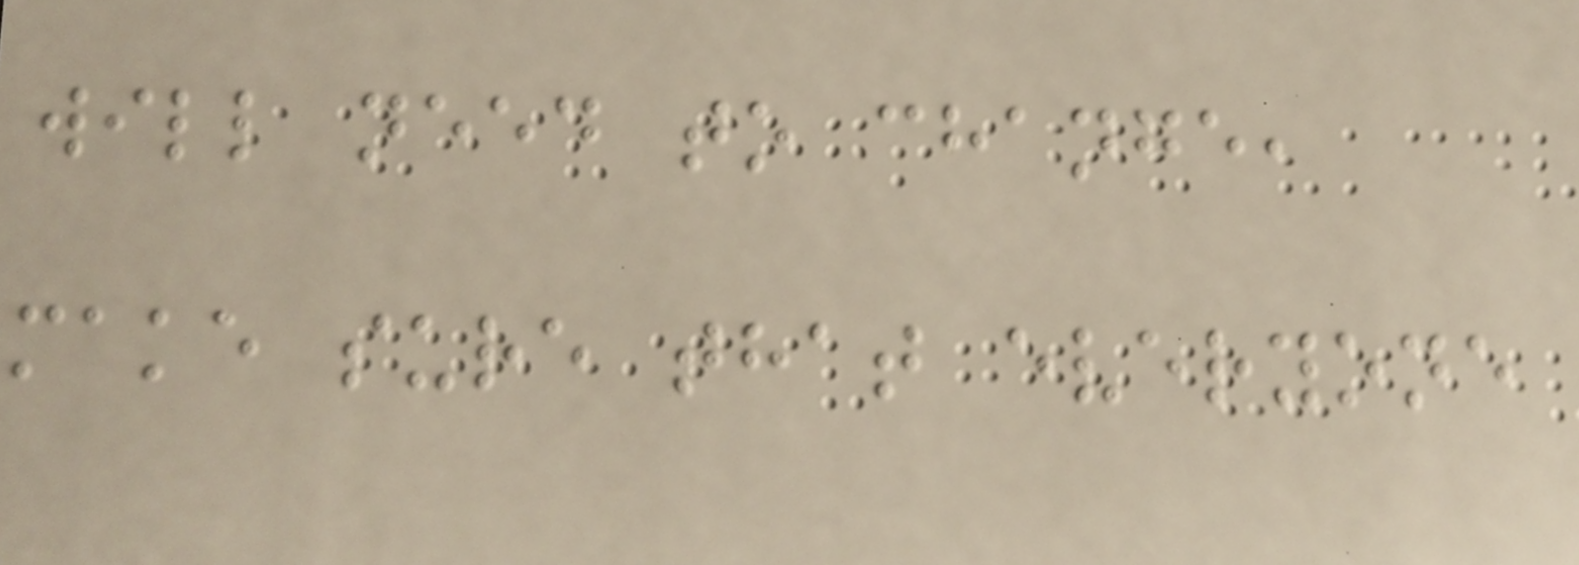will need to change,
make sure that everyone
